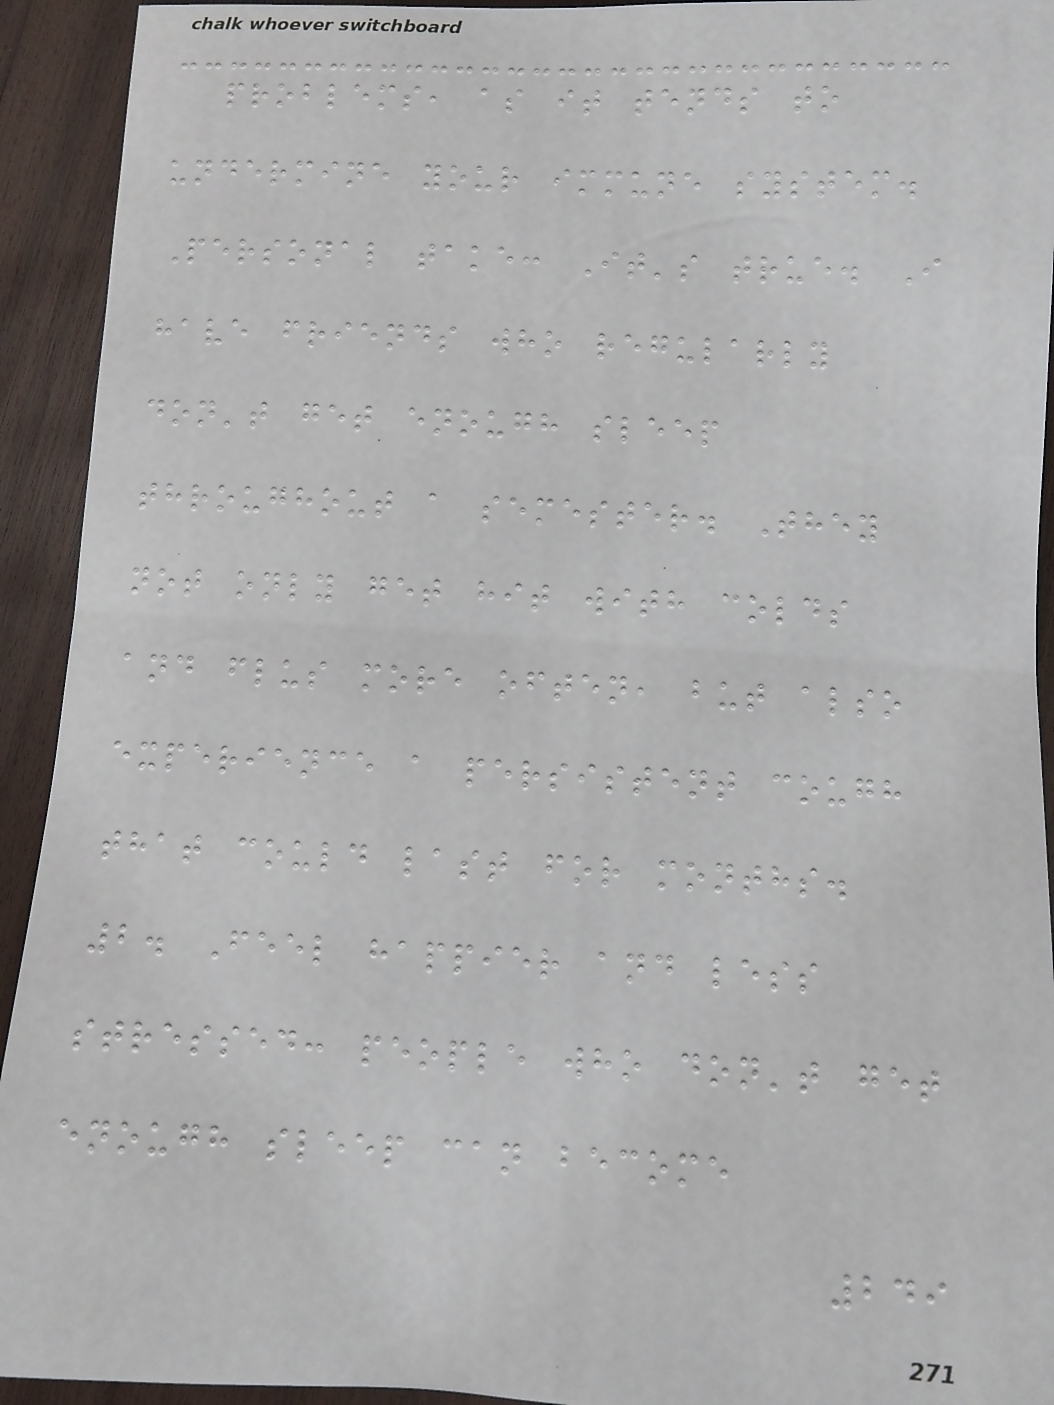problems, as it tends to
undermine your immune system.
Personal take: It's true. I
have friends who regularly
don't get enough sleep
throughout a semester. They
not only get hit with colds
and flus more often, but also
experience a persistent cough
that could last for months.
2. Feel happier and less
stressed: people who don't get
enough sleep can become
249
